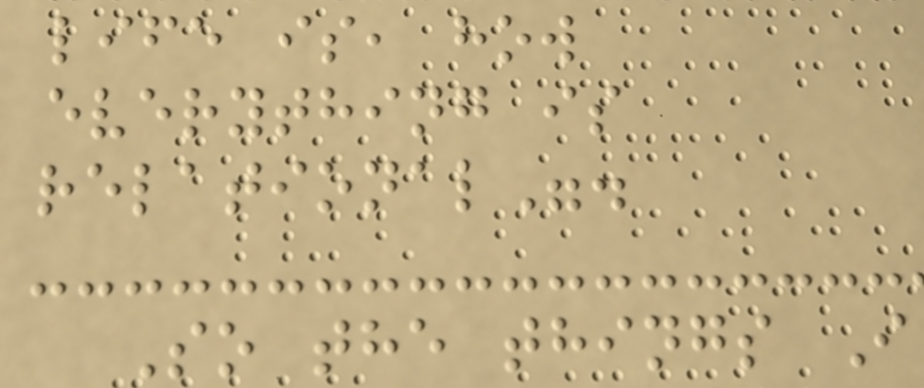life is, how
everything is
relational".
So the things I
